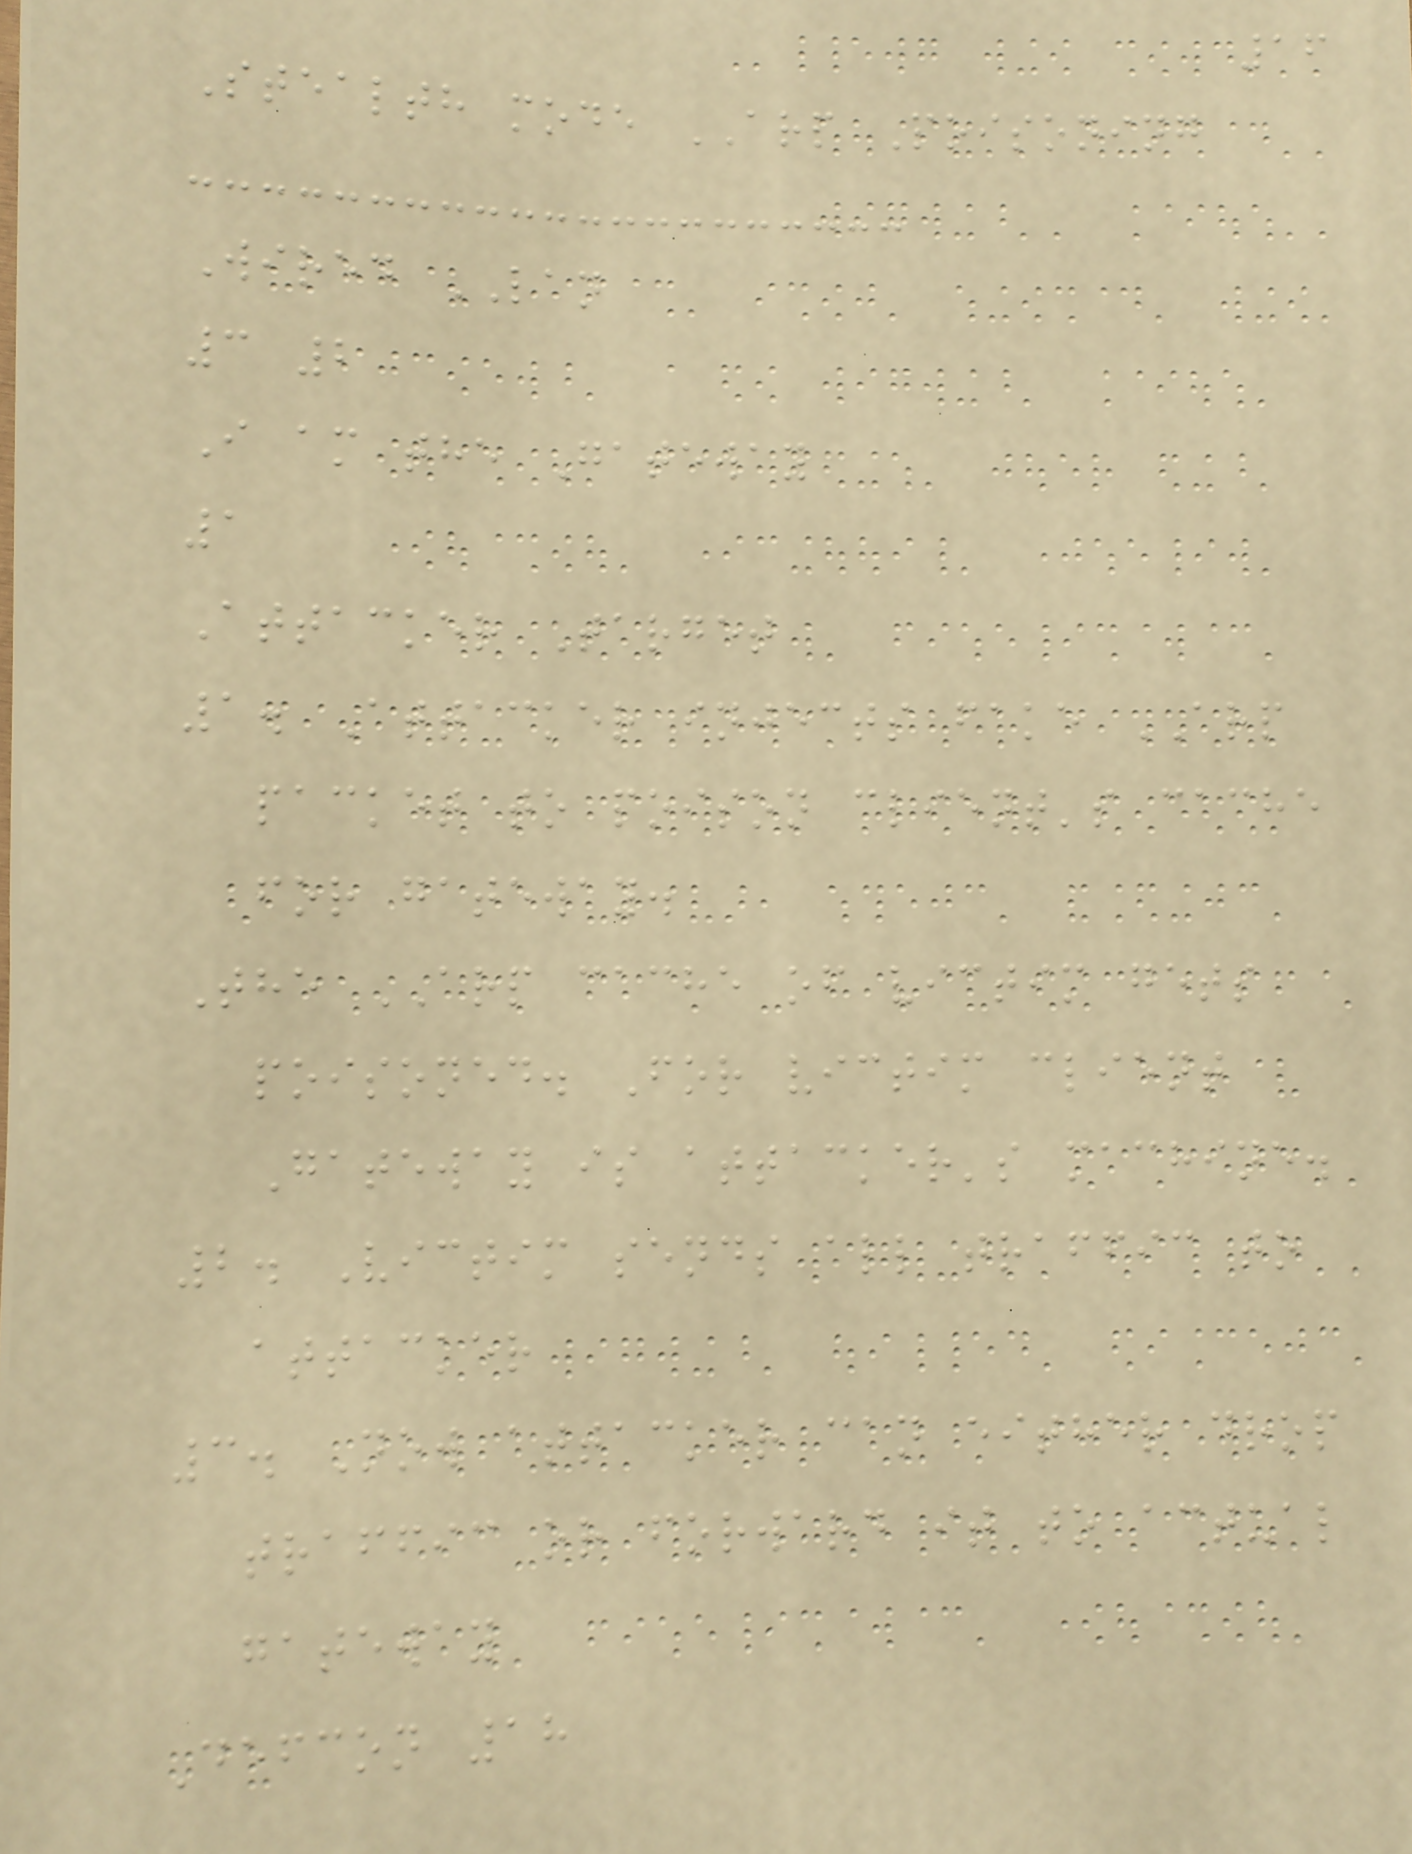16
Stealth mode ARP Poisoning
Wired LAN
3 2
I am the Gateway
1
Attacker Target
1. Attacker injects fake ARP
packet to poison client's cache
for gateway.
The ARP cache of victim gets
poisoned. For victim client
Gateway is attacker's machine.
2. Victim sends all traffic to
attacker
3. Now attacker can either drop
traffic or forward it to actual
gateway
Defcon 18
